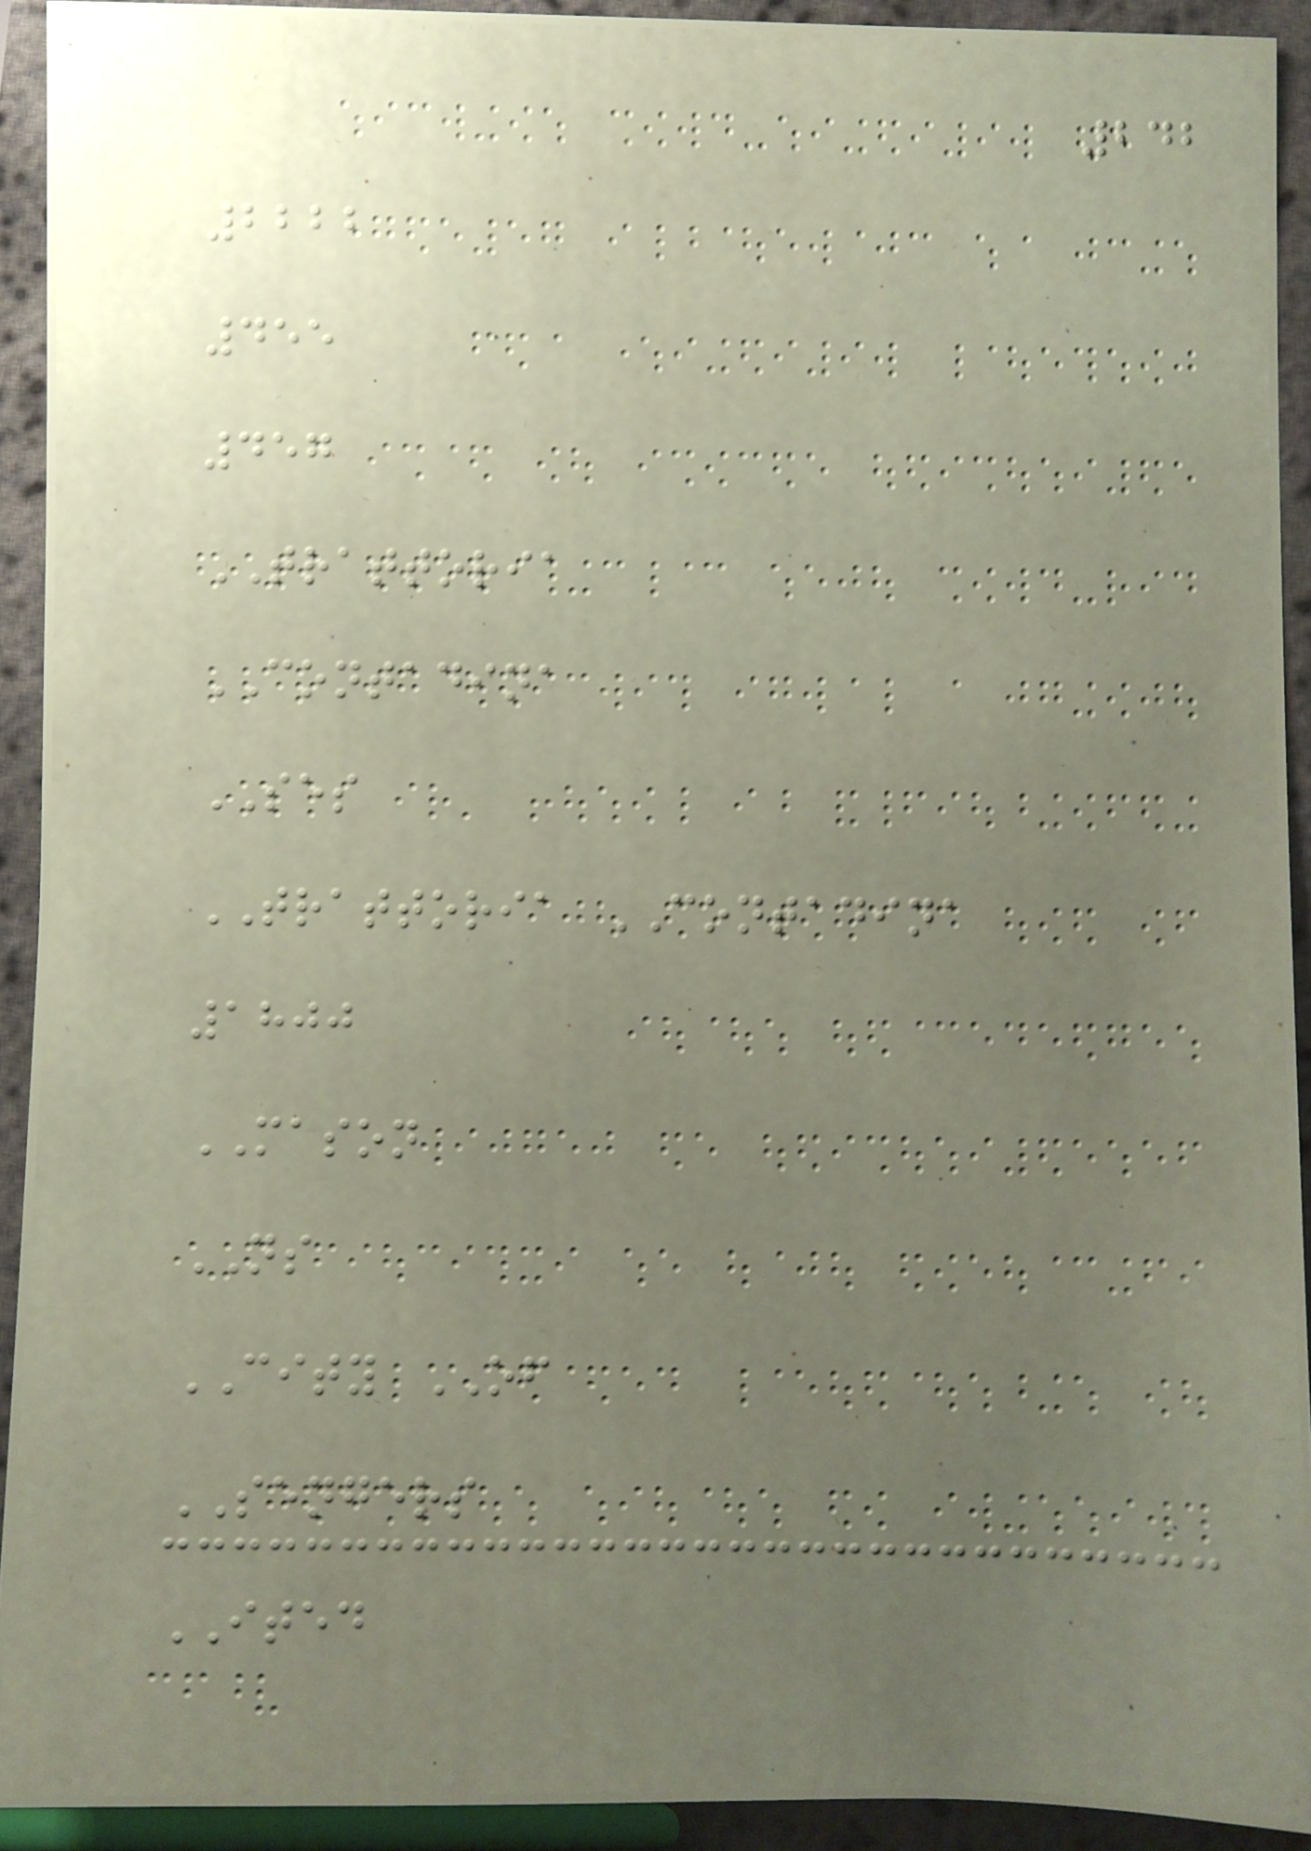242
2222
455
457
TRATTORIA
CONTADINA
SES
TRATTORIA CONTADINA
1800
MASON
NS
CITY OF
SENGERS
ITED
